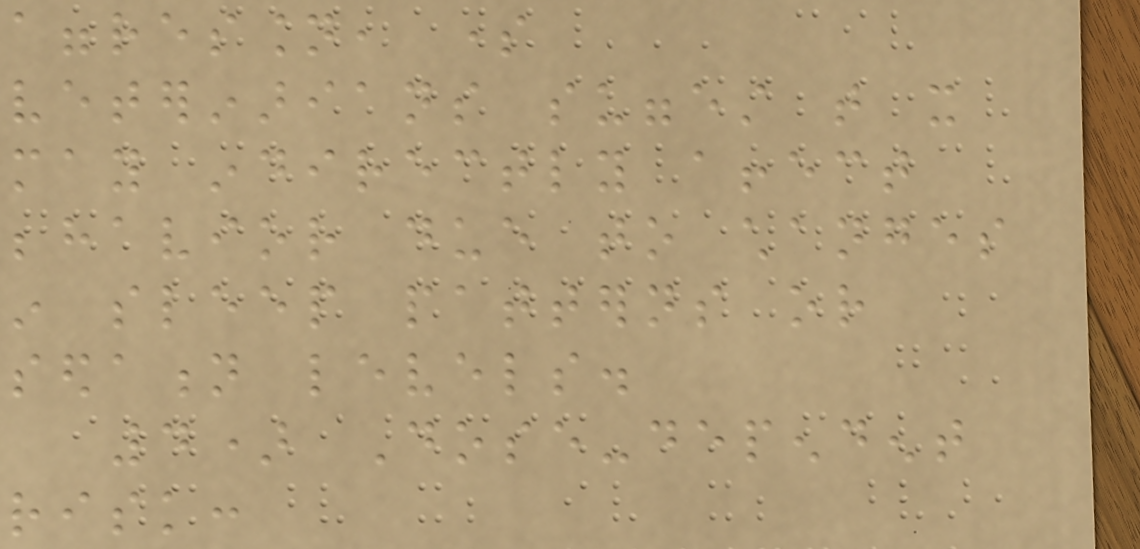aggression, some
veterinarians suggest that it
may indirectly affect
behavior due to changes
in sleep patterns or
sedation levels.
4) Dose-dependent
risk:
